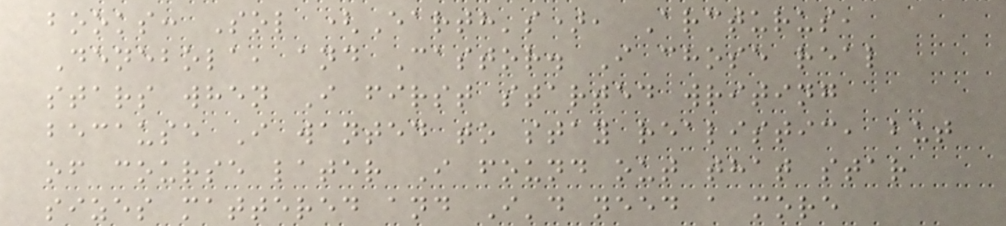books: Sol (Earth's), Arcturus,
Denebola, and Castor. I chose real
stars when I first started writing
because I wanted to stay realistic, but
of course later I found out that star
sizes mattered and I'd need a more
